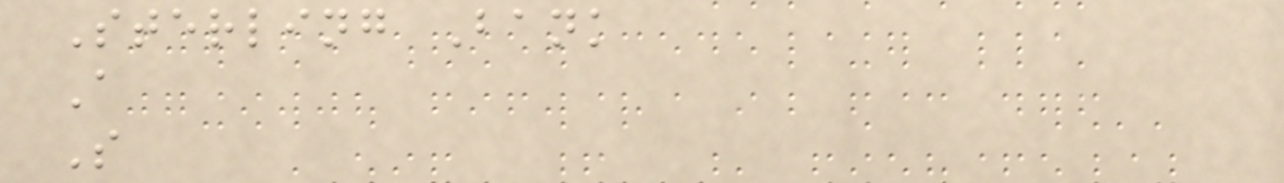Sterling Bank
A
S
